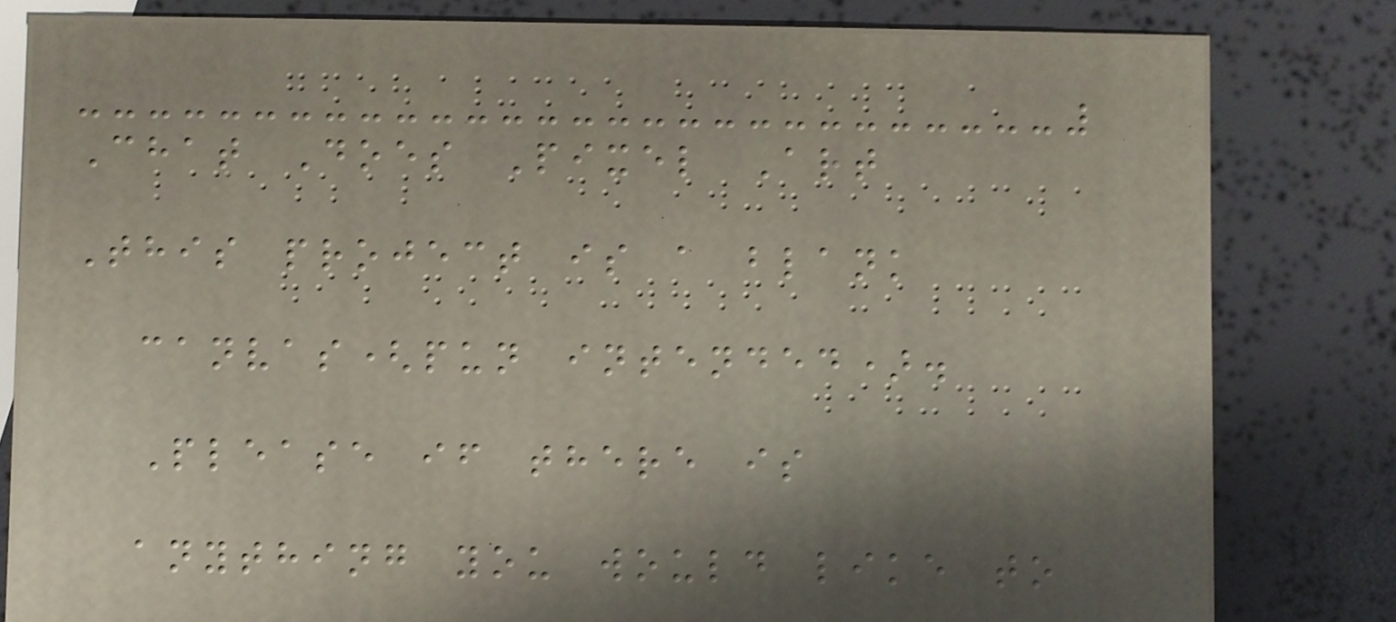Chat Does Pixel Art
This project is a blank
canvas(pun intended).
Please if there is
anything you would like to
